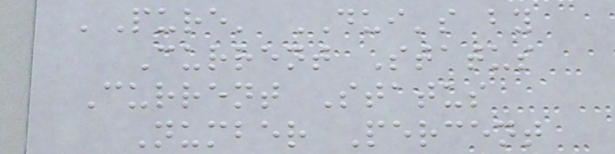'Pure' DUI's by
Current Status
Current Status
Number Percent
